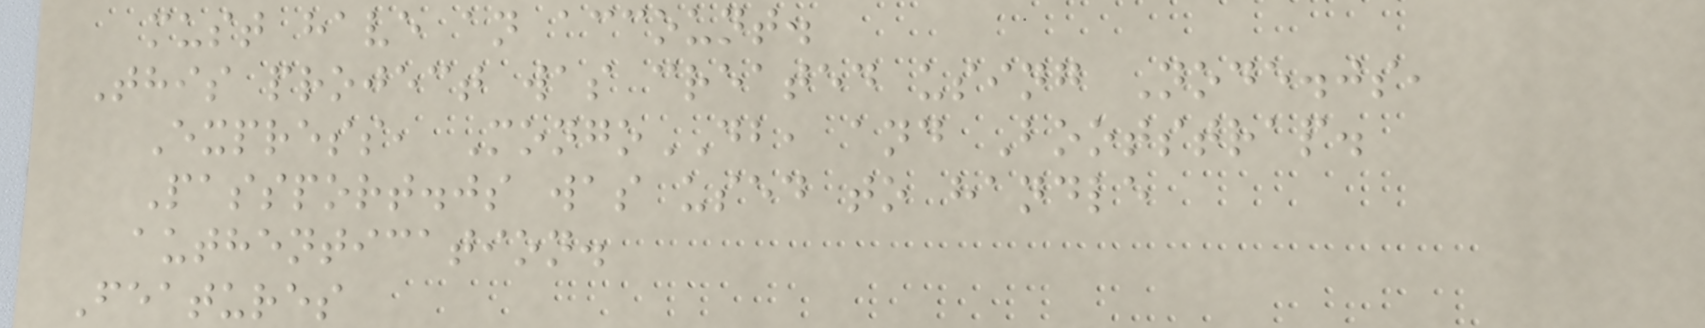must have an account.
This project was created using Node.js,
Express, MongoDB, and Bootstrap.
Passport.js was used to handle
authentication.
Features
